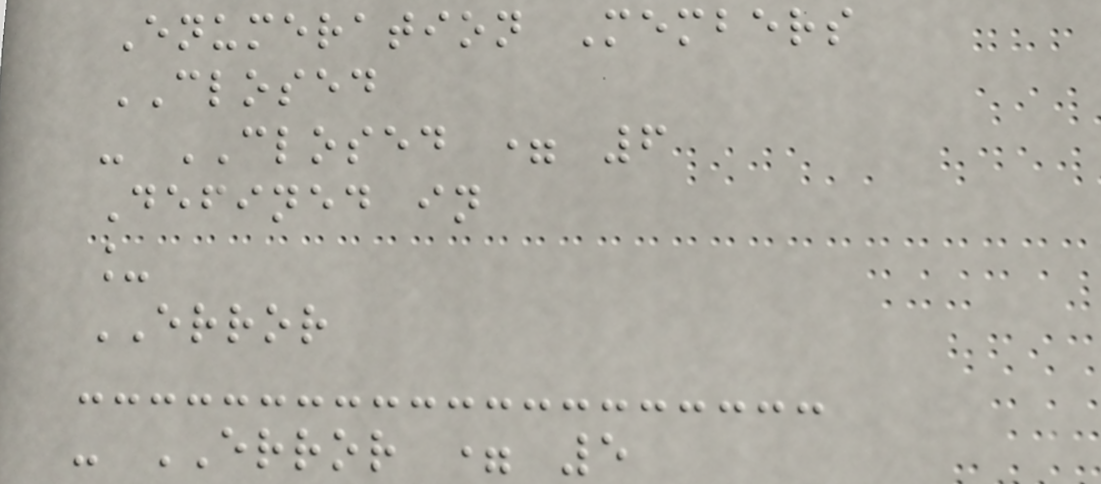Enumeration Members
CLOSED
- CLOSED = 6
Defined in
_
ERROR
- ERROR = 5
